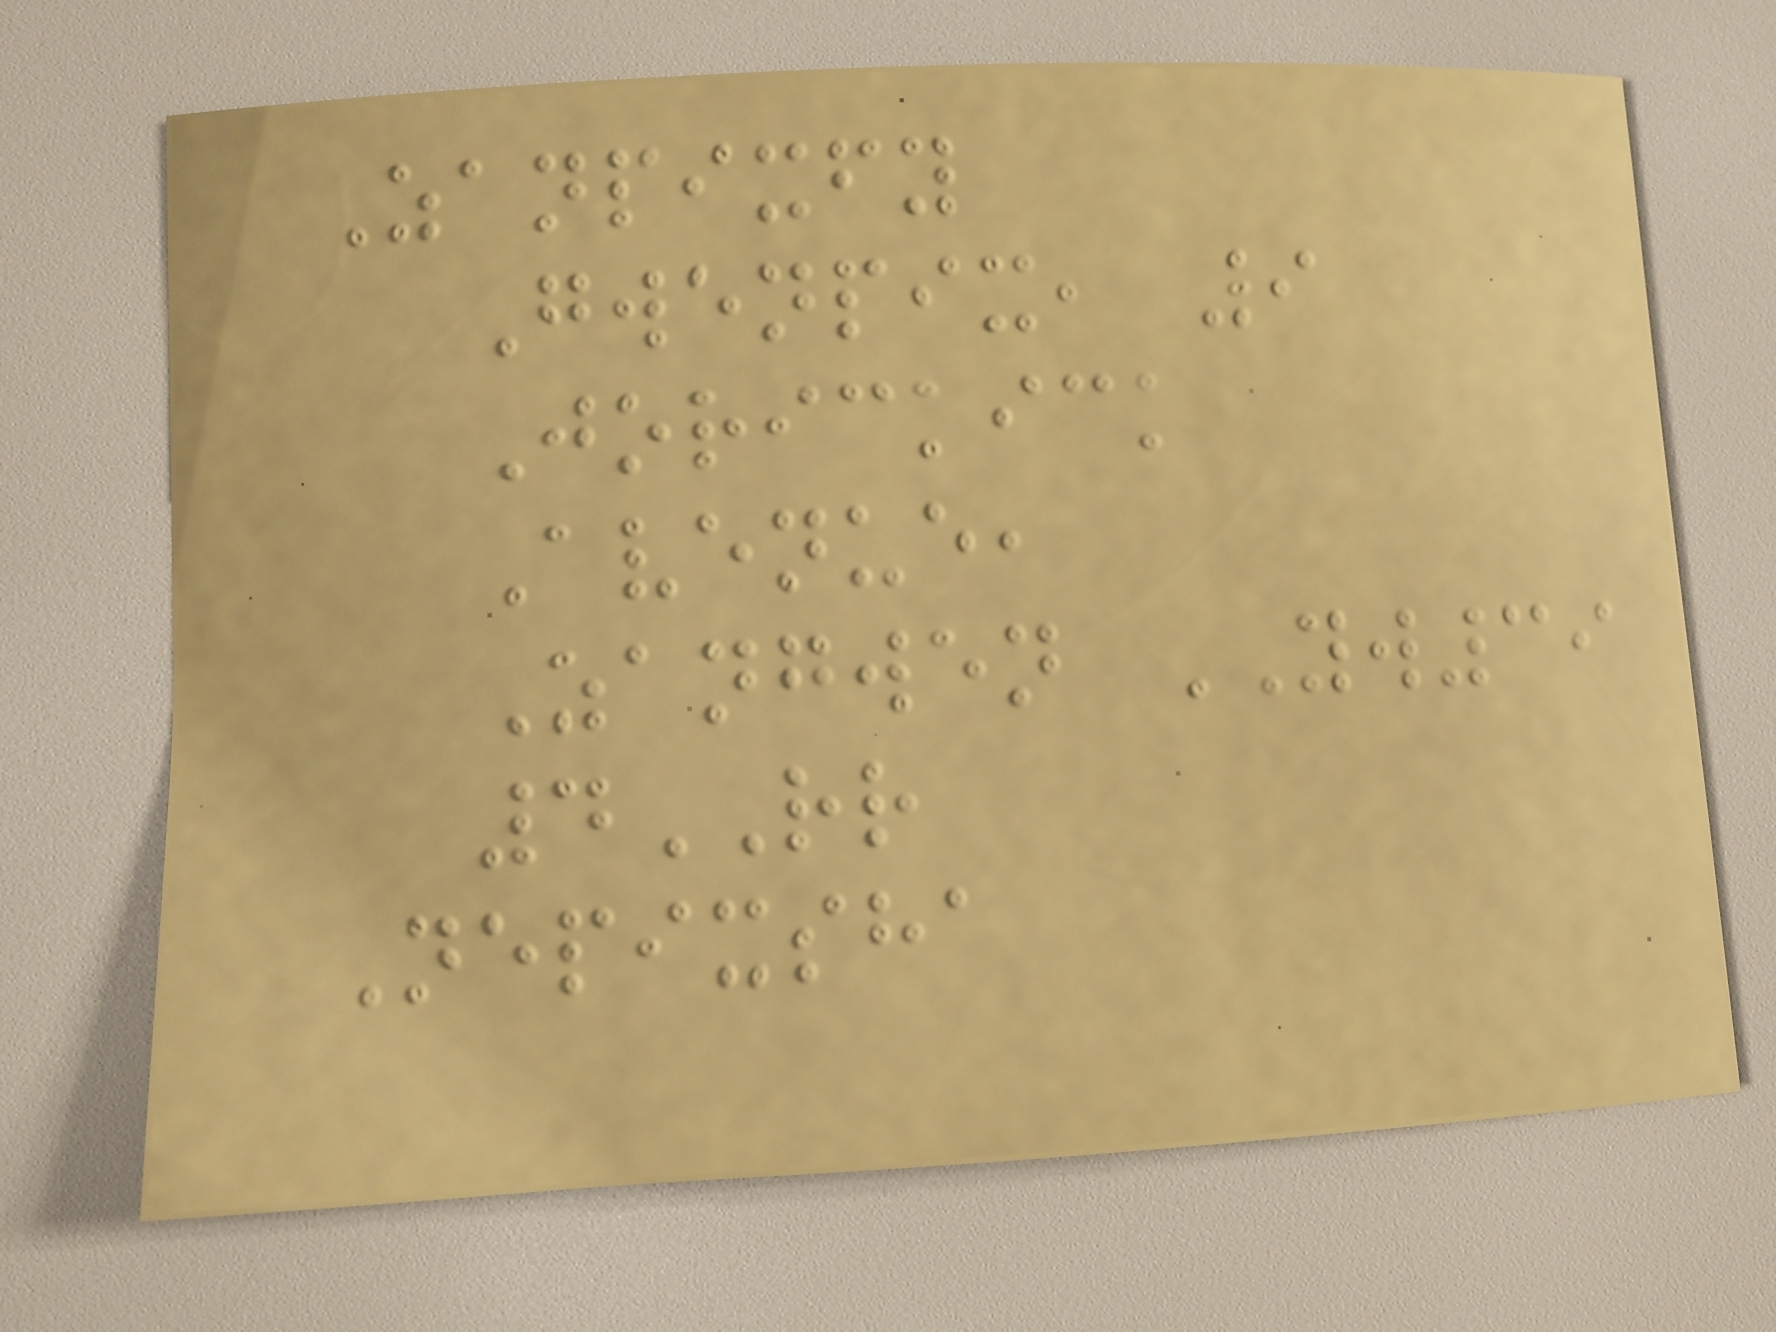Zanpixfy
Gwenpix, 9
Jorickick
Avenue,
Zangwen YW39
4RR
Nepixsha
